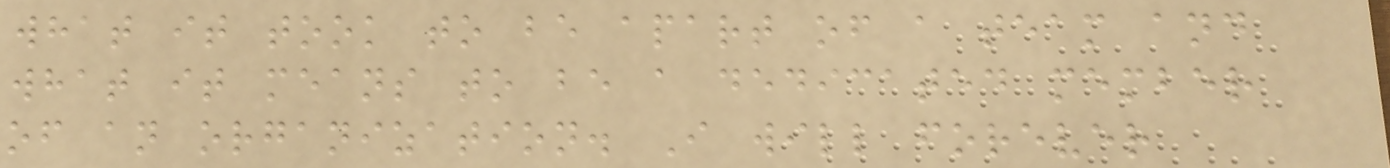what it took to be apart of a team and
what it means to be a dedicated member
of an organization. I will forever
